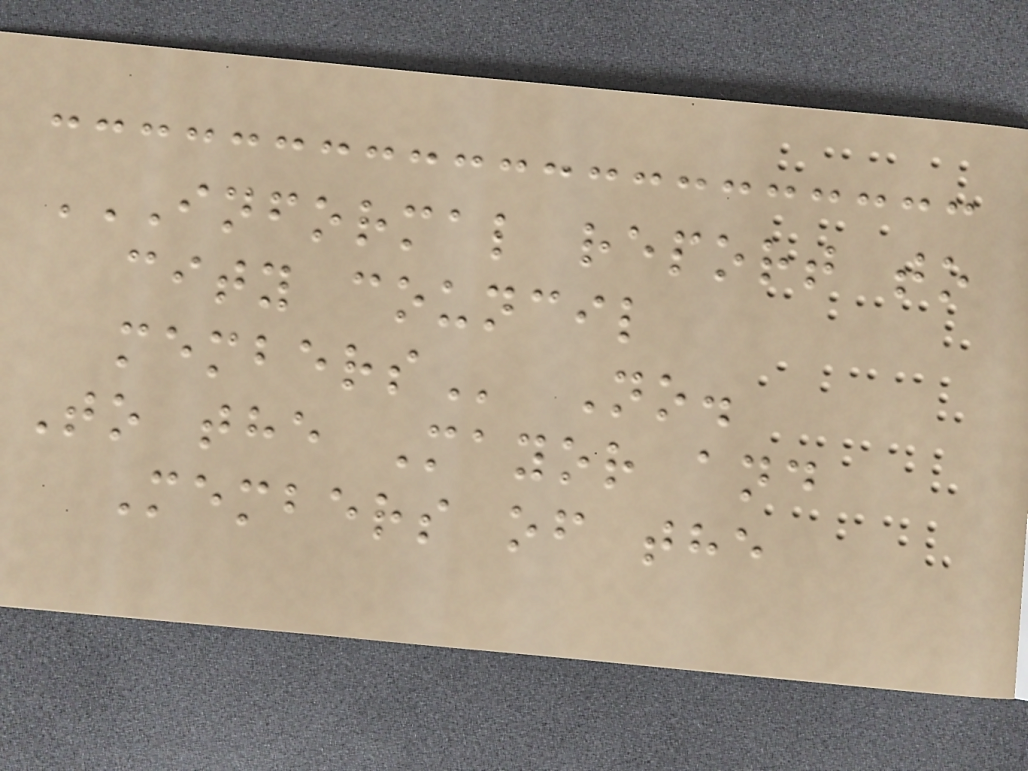INFORMAL REPORT TO
CITY COUNCIL
MEMBERS No.
To the Mayor and
Members of the
